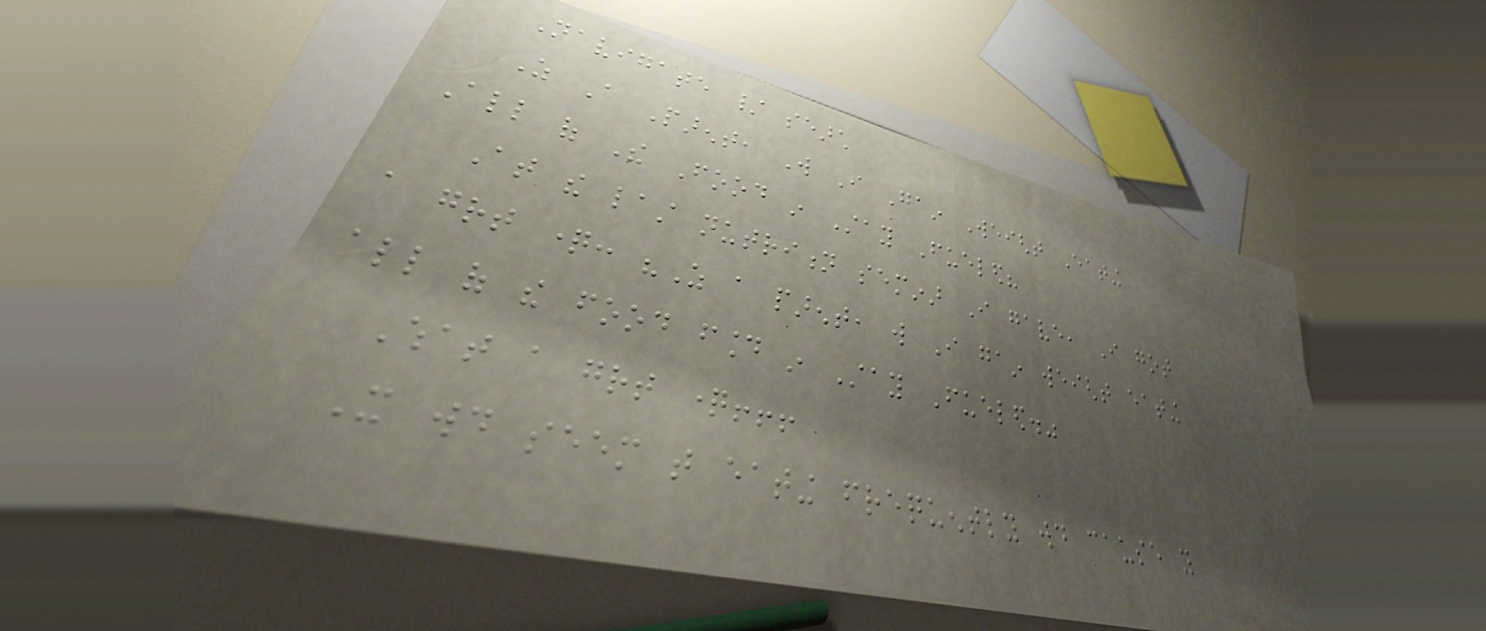Navigate / search
As A Parent, Will I Gain Weight Eating
All of The Food in Stay Fueled?
At the last nutrition seminar I gave, I got
a great question: "As a parent, will I gain weight eating
all of the food found in Stay Fueled."
What a great question!!!
It would seem that eating frequently would cause you
